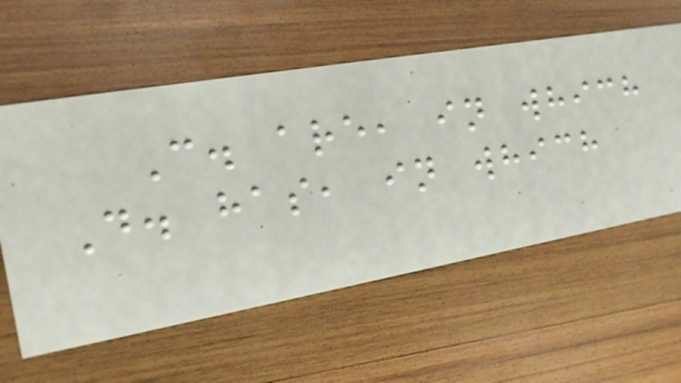C. are, in which
D. has, in which
